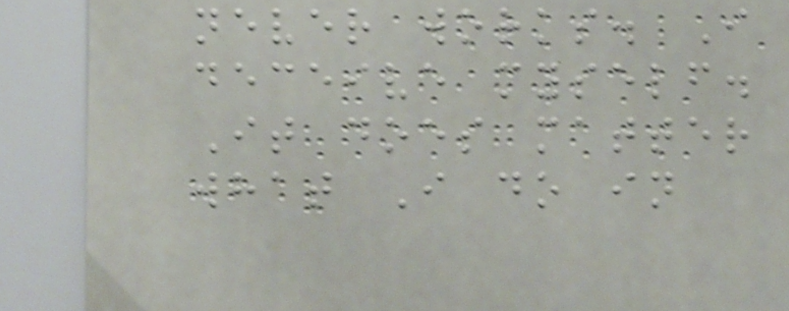never works. I
deceive myself.
It does matter
what I do in
